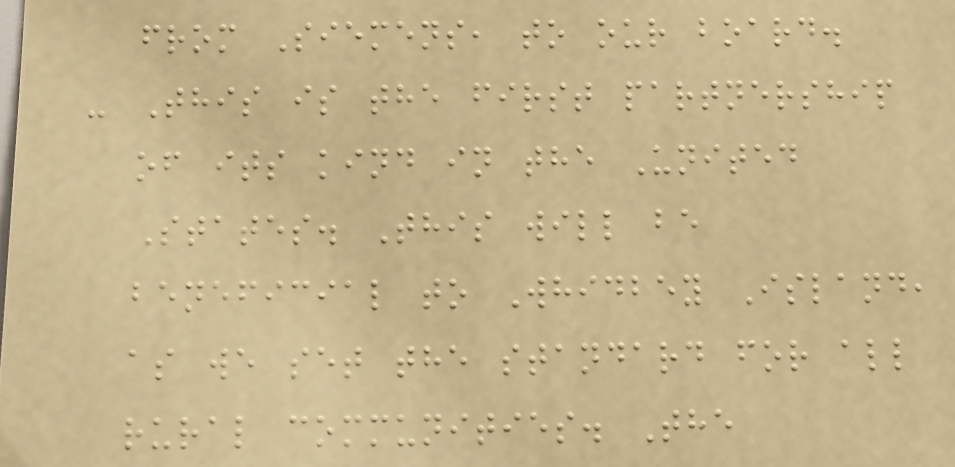from Siemens, to our board.
- This is the first partnership
of its kind in the United
States. This will be
beneficial to Whidbey Island,
as we set the standard for all
rural communities. The
